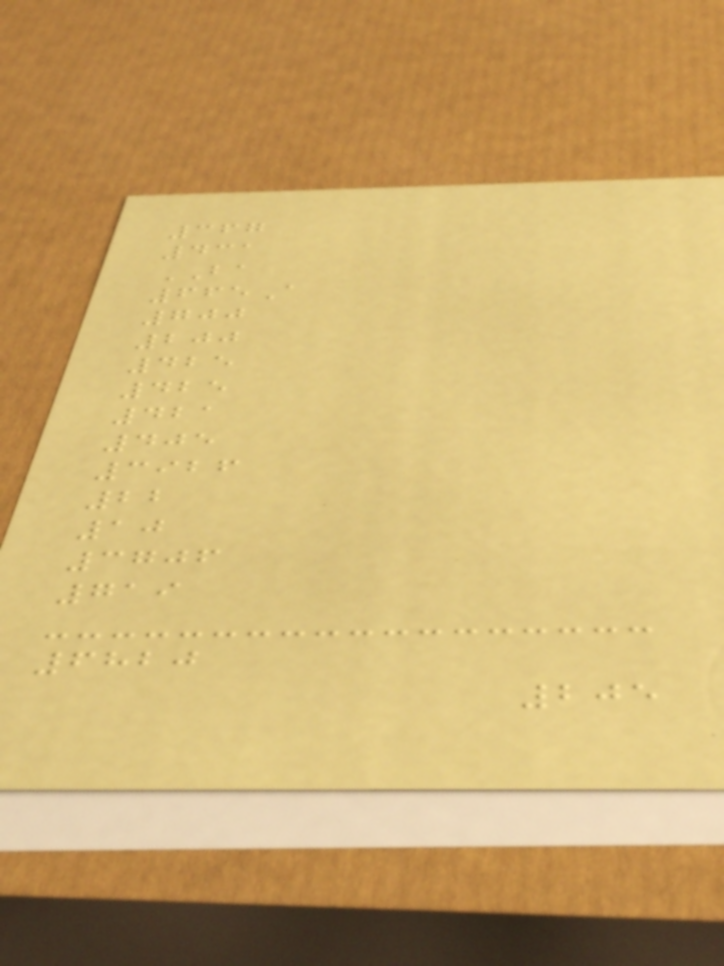367
431
BA
665A
700
200
425
425
421
405
3926
22
10
3706
719
6820
205
